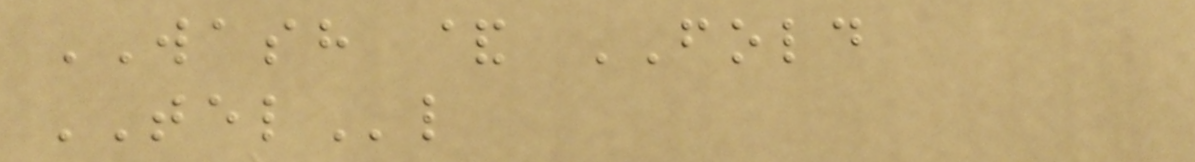WASH & FOLD
TELl
